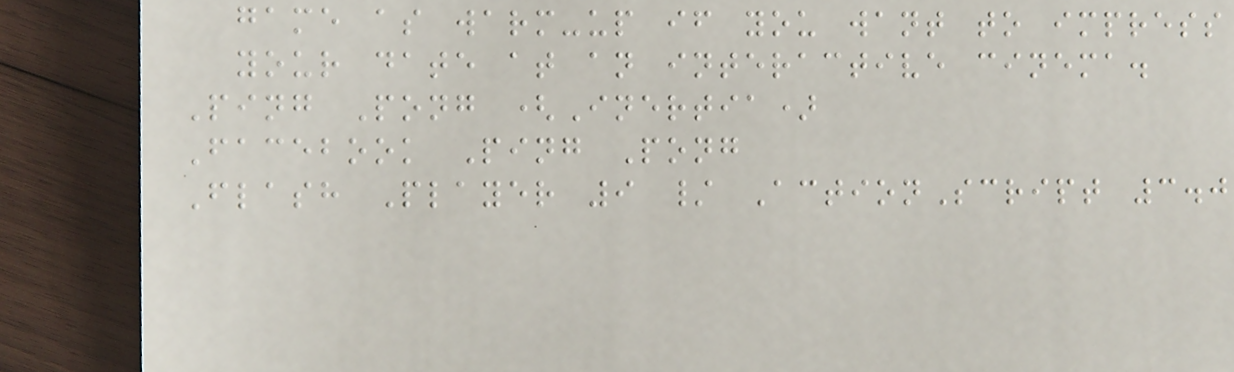game as warm-up if you want to impress
your date at an interactive cinema.
Ping Pong (Inertia)
Facebook Ping Pong
Flash Player 9 / ActionScript 3.0
